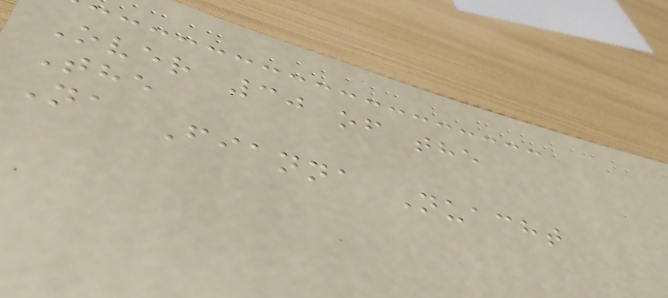Over 30 of the
The
Na Fianna Nuacht
